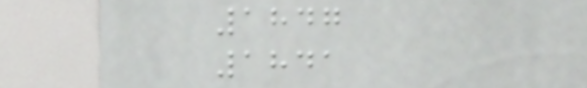1847
1841
